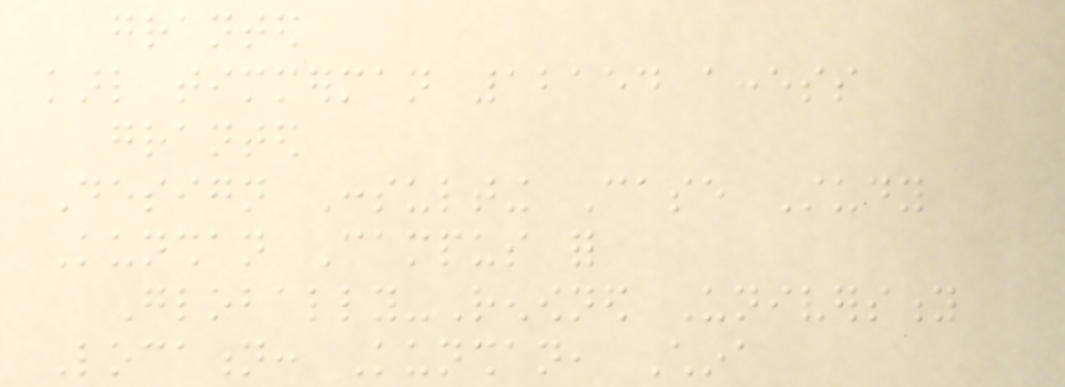granted
karl timmerman 12154 access
granted
Design Consulting Case Study
Kunshan Campus for
Globally-Renowned University
Location: Kunshan, China
